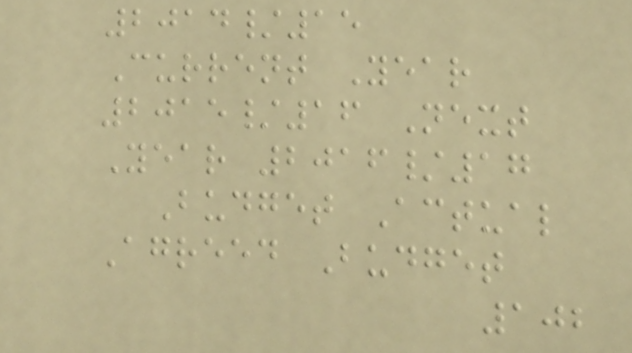2014/15
Current Year
2015/16 Next
Year 2016/17
Budget Actual
Agreed Budget
102
